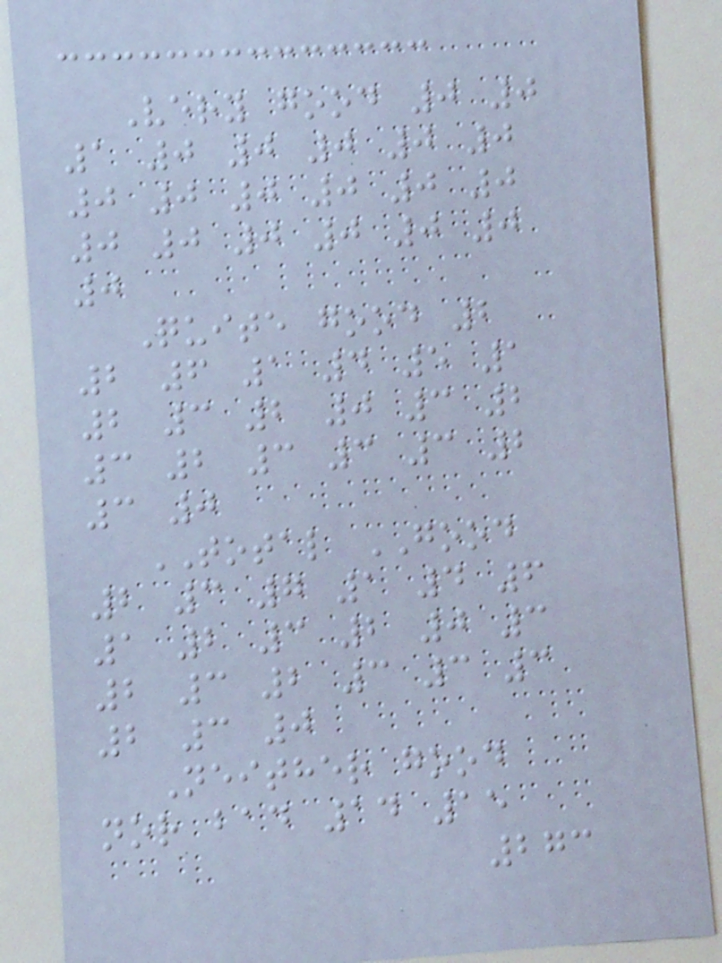Very good 0 0
1 0 0 0 0 0
0 0 0 0 0 0
0 0 0 0 0 0
0
Quite good 2
2 6 1 4 5 1
2 3 2 0 3 2
3 2 3 3 3 2
3 0
TOTAL GOOD
2 3 7 1 4 6
1 2 3 2 0 3
2 3 2 3 3 3
2 3 0
Neither good
nor bad 14 15
273
